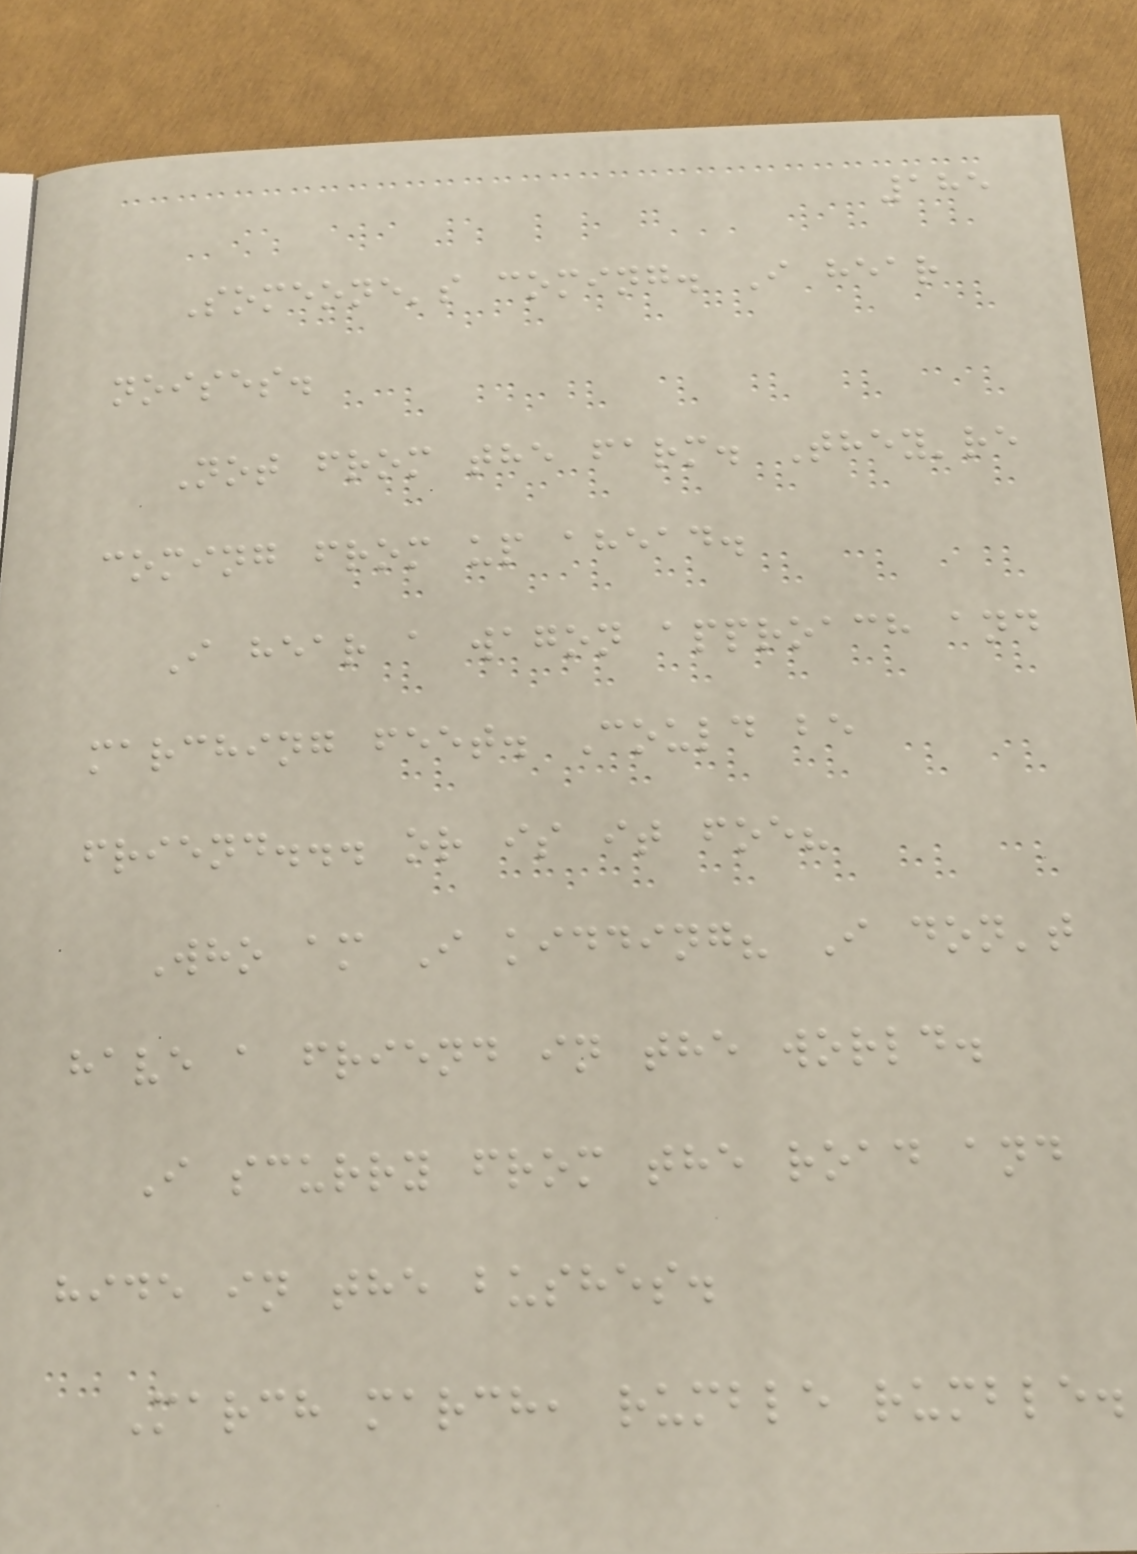185
Someone's coming. I hear
noises.
Not from the farm. They're
coming from up ahead.
I hear a wagon approach and
marching feet. Could be
friend... or is it foe?
Who am I kidding? I don't
have a friend in the world.
I scurry from the road and
hide in the bushes.
March march, rumble rumble.
